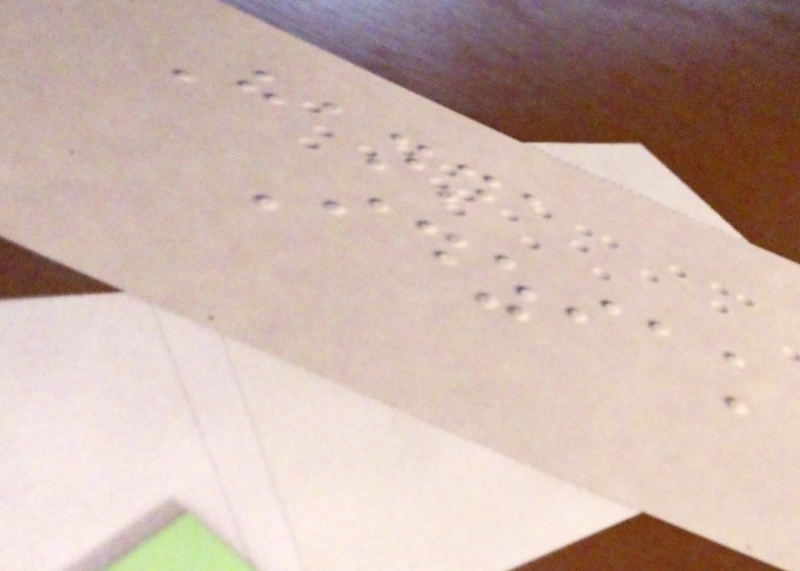Hanna
Idziak
